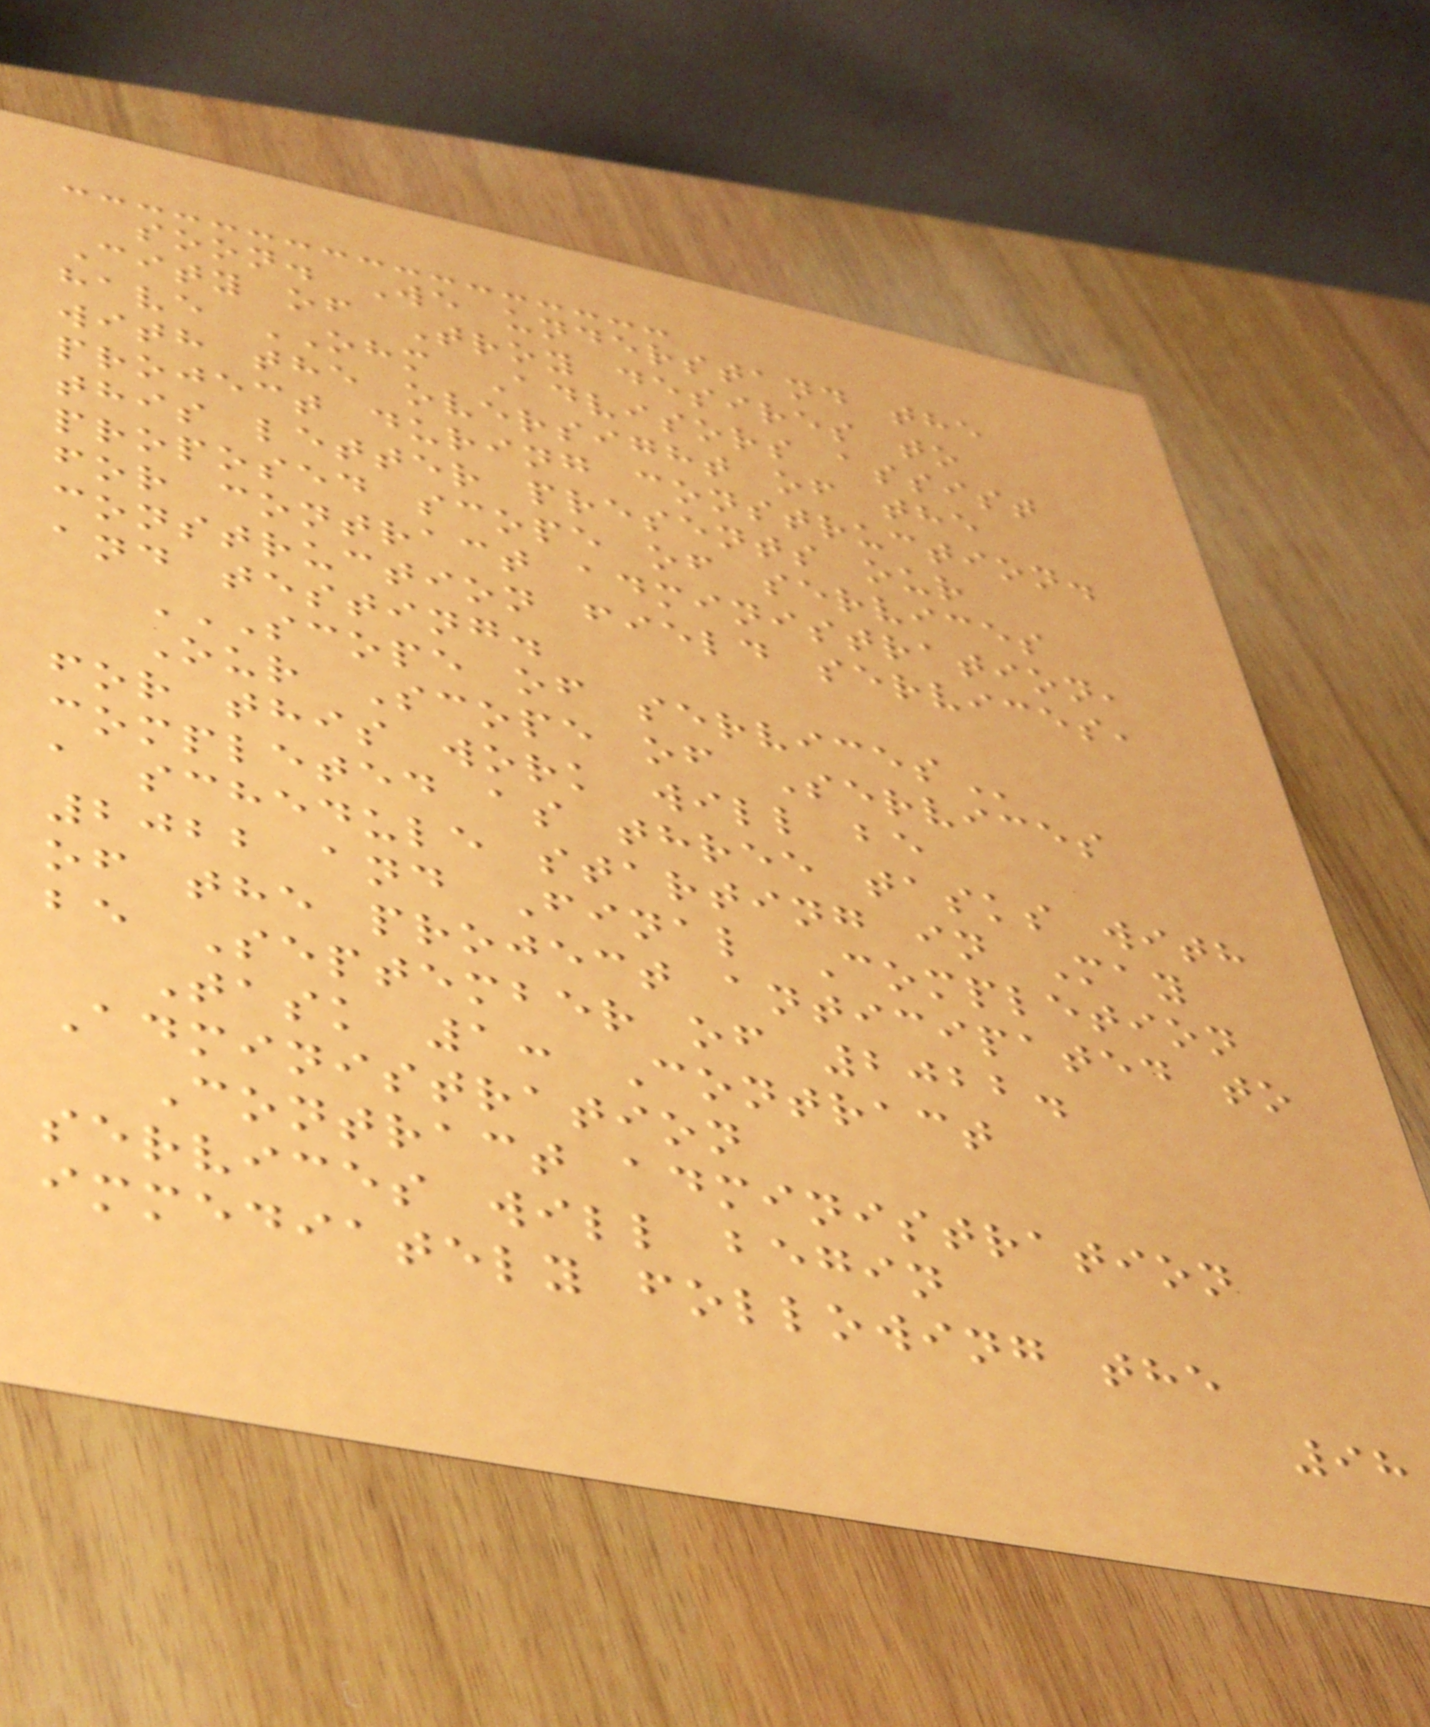soon. We understand the
City of Troy desires to
have OHM Advisors assist
with the oversight of the
project during construction.
this letter presents our
proposed scope of services
for contract administration,
construction field services,
and testing.
SCOPE OF SERVICES
Our Scope of Services
for this work will be
completed as three tasks with
a schedule starting in May
2022 and Final Completion
of the project anticipated to
be September of 2022.
Task 1: Contract
Administration
Contract administration
services will begin
immediately following the
98
